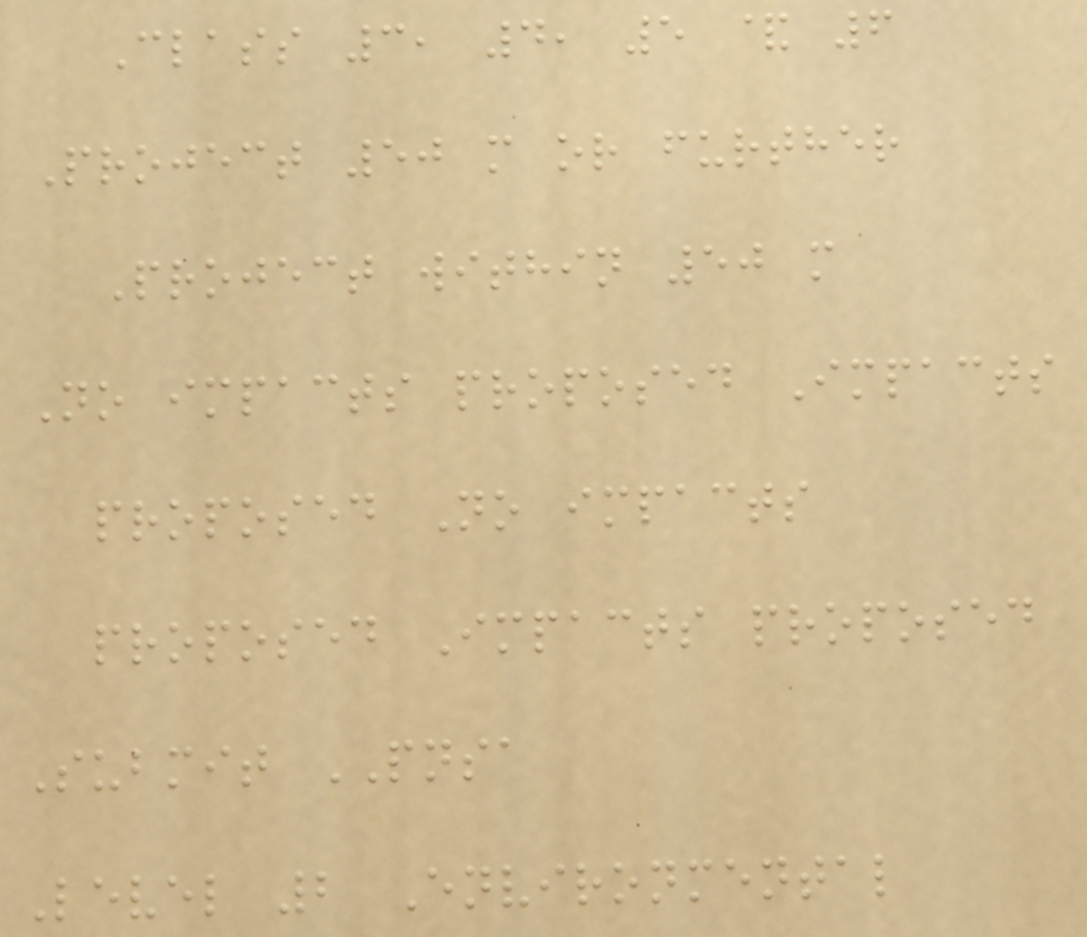Class 3, 4, 5 & 6
Project 50 m or further
Project within 50 m
No impacts proposed Impacts
proposed No impacts
proposed Impacts proposed
Submit PNSA
Level 2 Environmental
